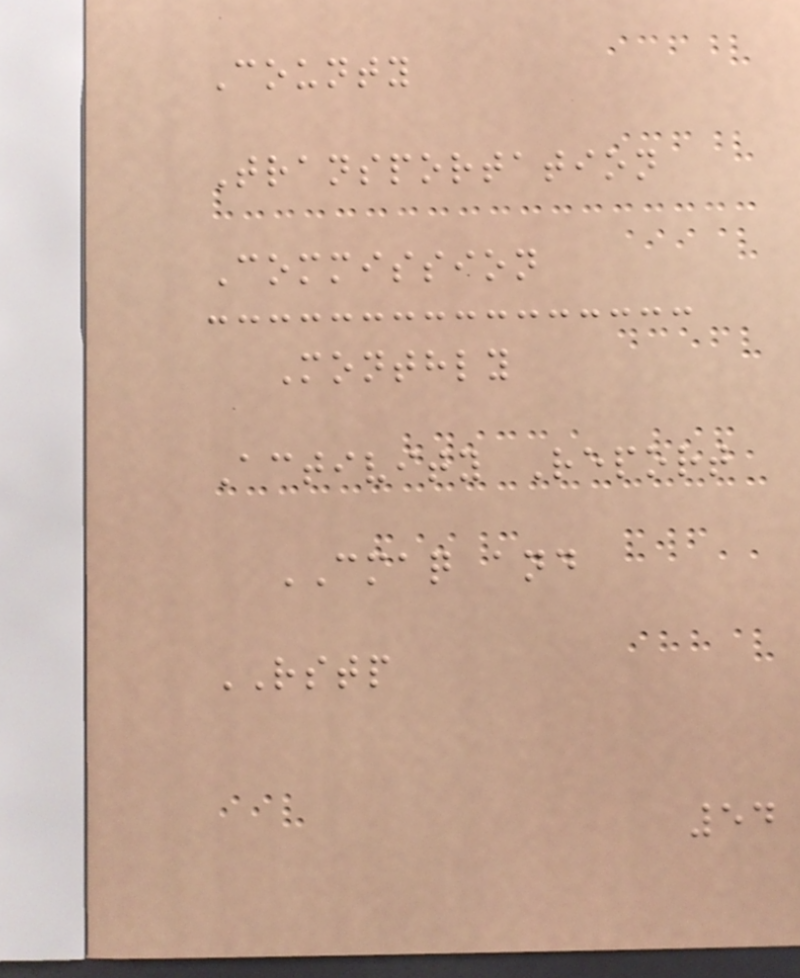County
Transportation
Commission
Monthly
Activity Report
CMAQ and
RSTP
54
